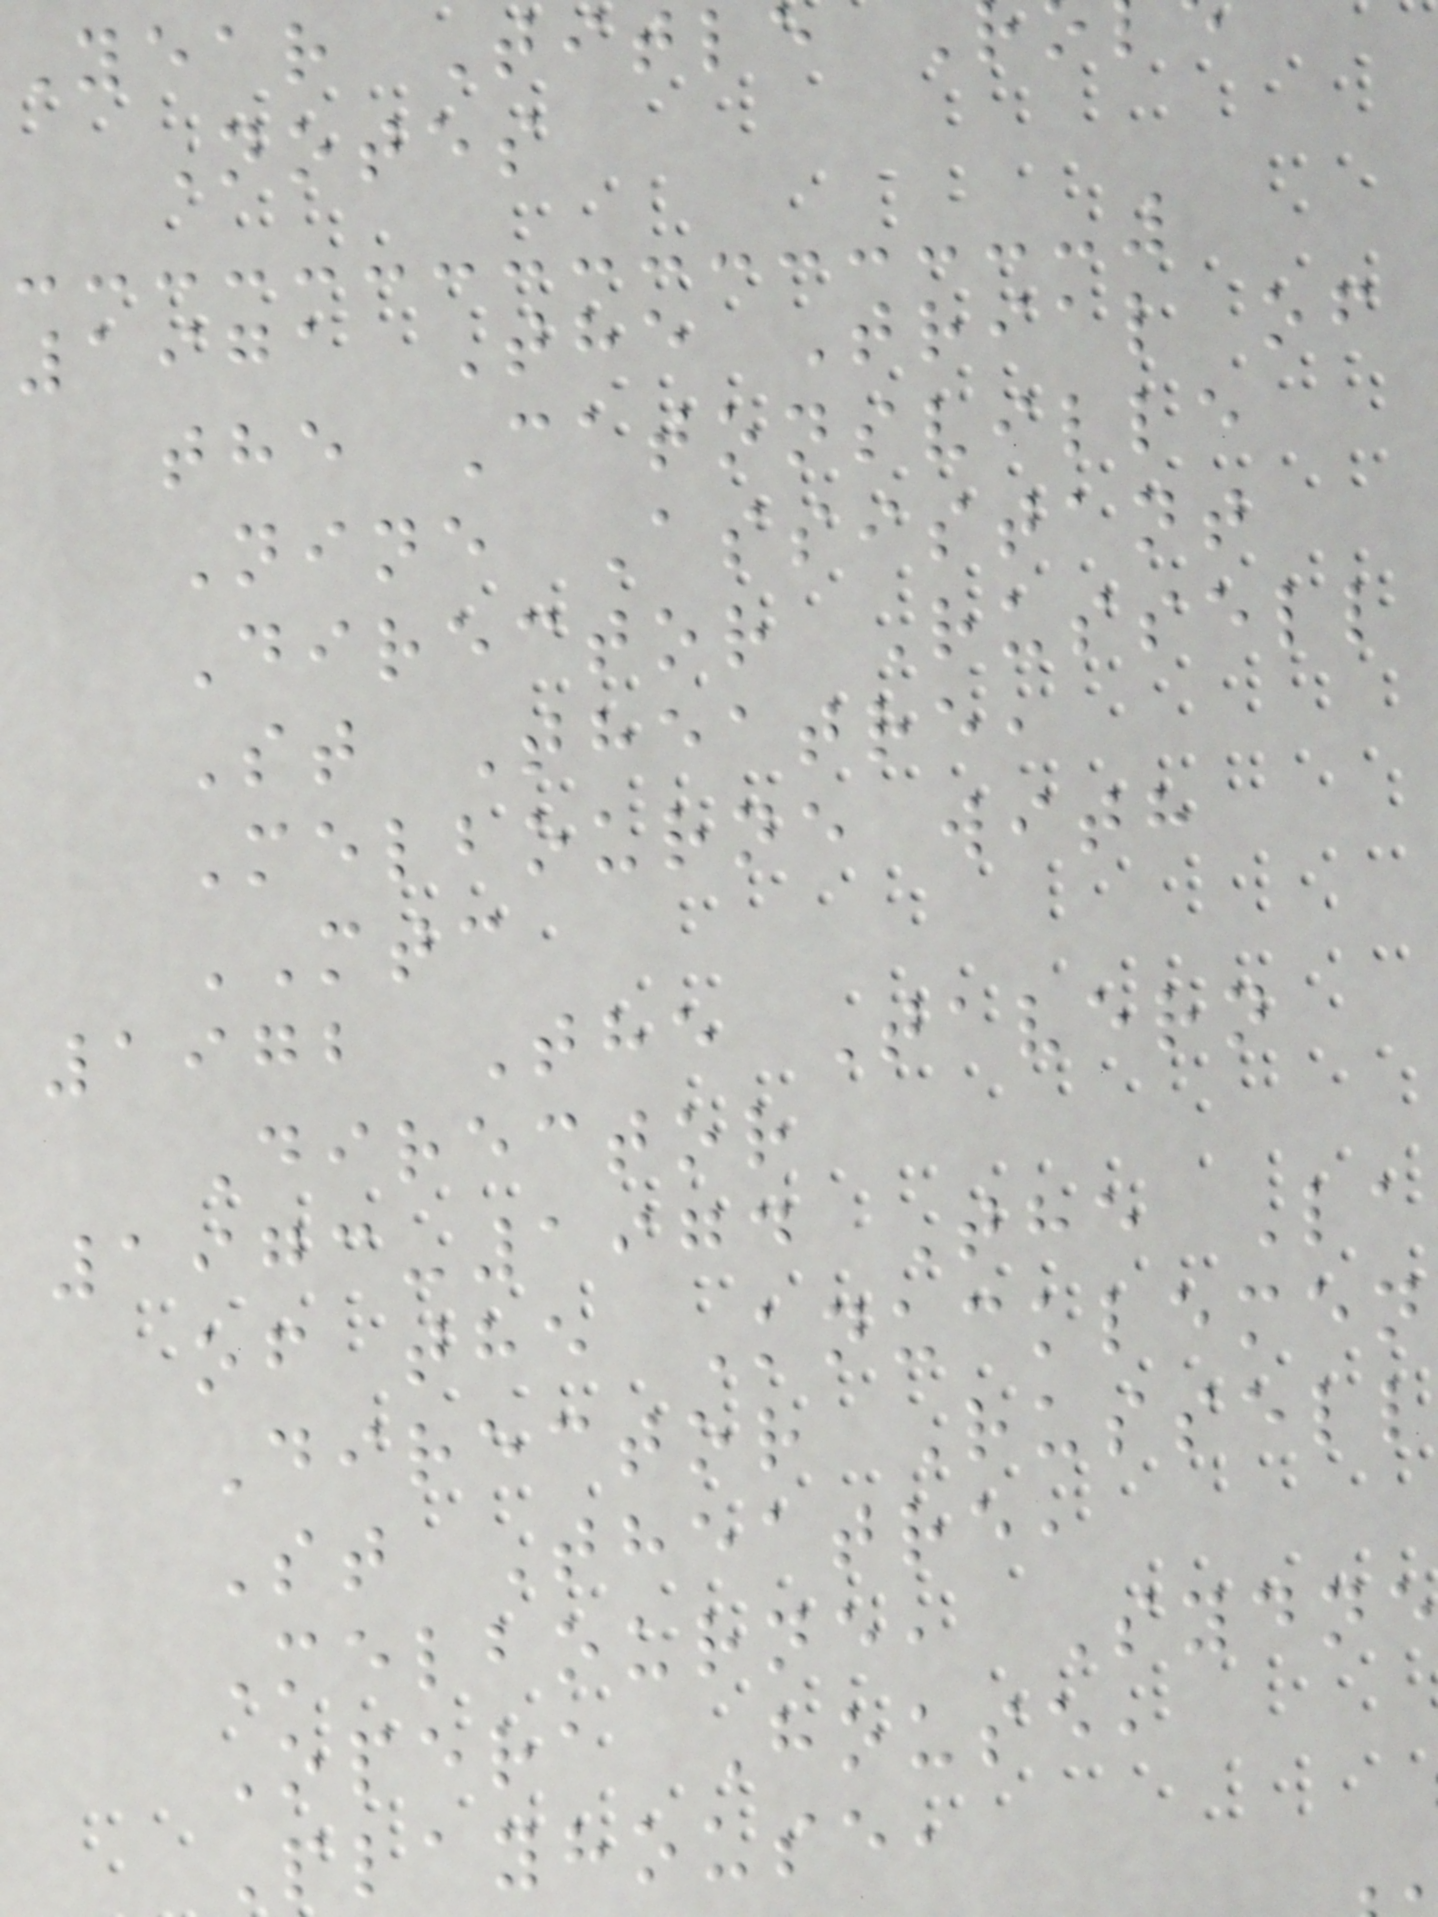Year Title
Notes
1971 The Trial of
the Catonsville
Nine Assistant
Director Russell
St Theatre,
Melbourne with
MTC
1972 The Tavern
Director
1973-1974 The La
of the Knucklemen
Director Russell
St Theatre,
Melbourne, Sydne
Opera House,
Playhouse,
